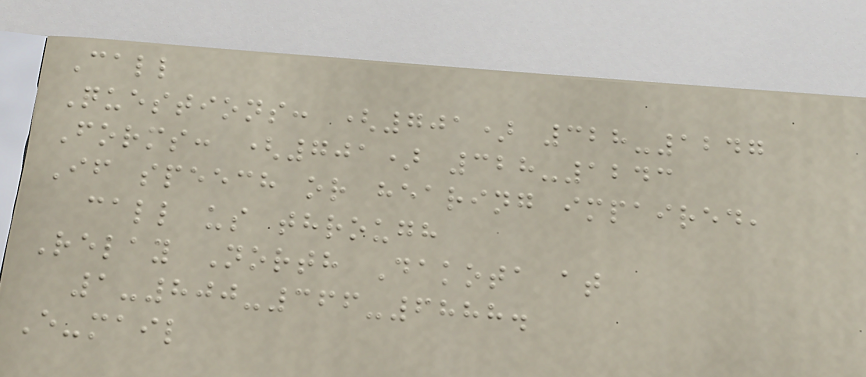Call
Questions: (701) 328-1247
Forms: (701) 328-1243
If speech or hearing impaired,
call us through
Relay North Dakota at
1-800-366-6888.
E-mail
